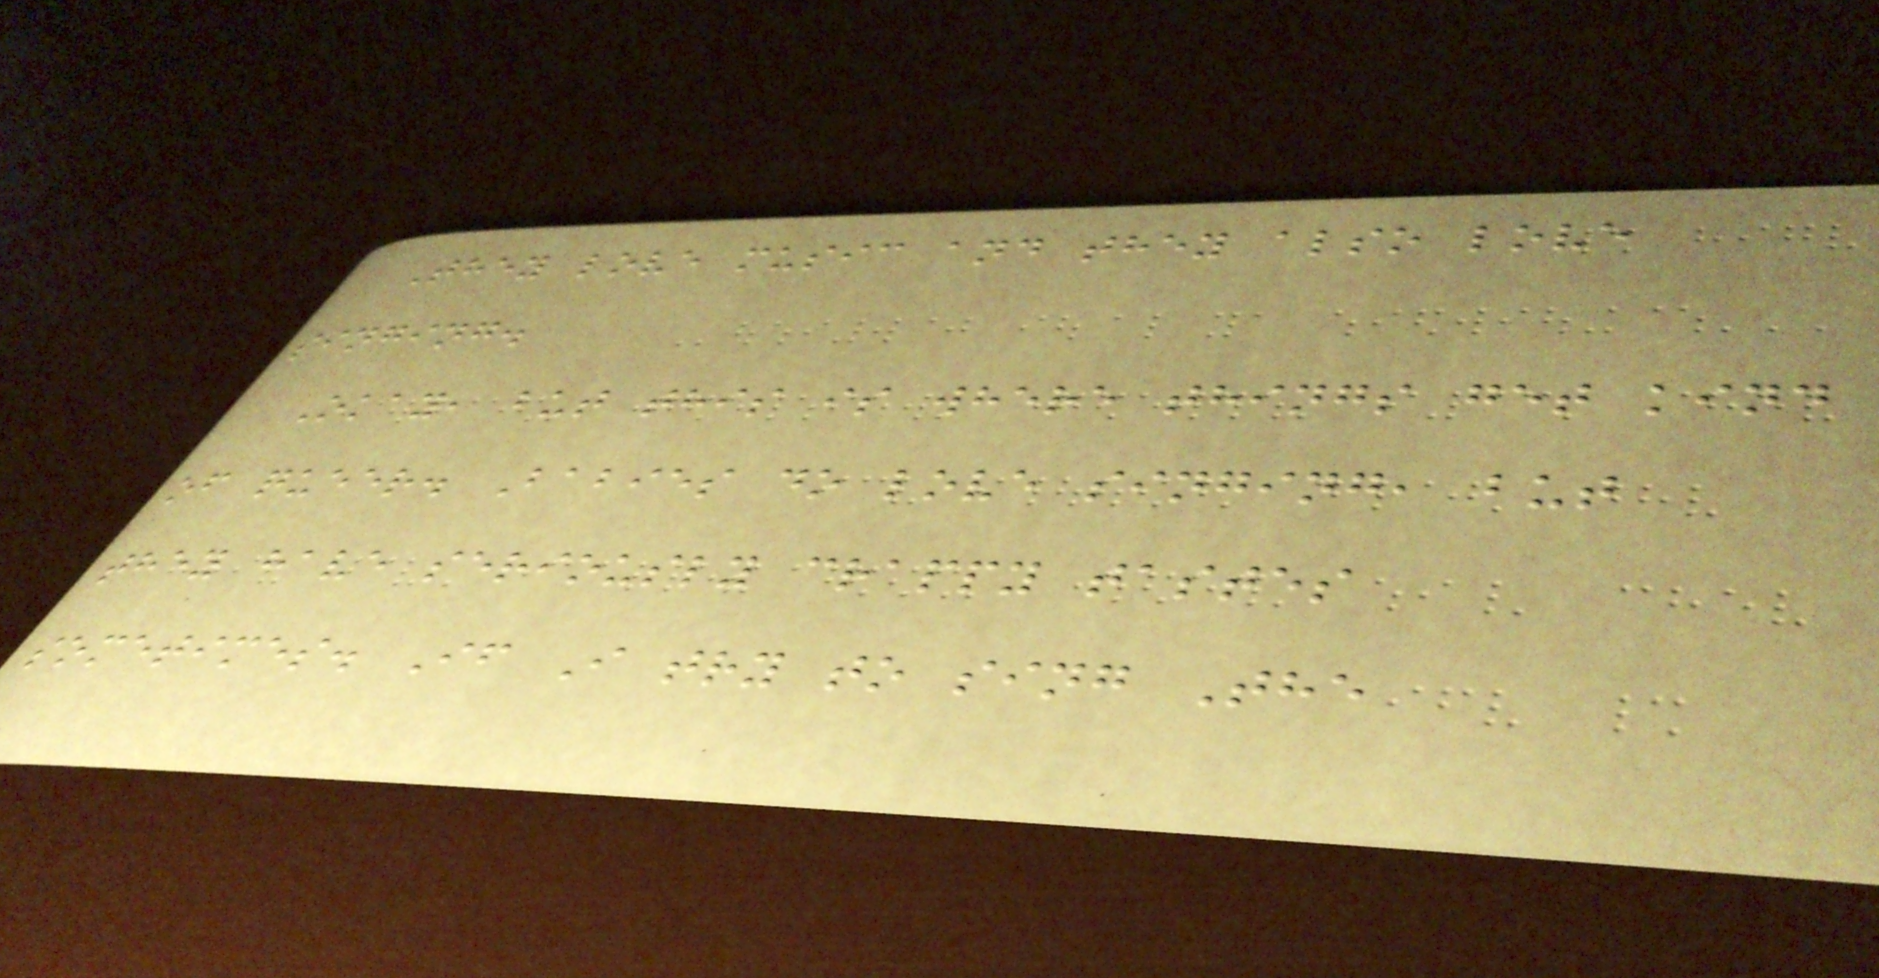They love music and they also love
singing.
Okay, but this is where things get kind
of queer. Babies do love singing, but
they have seriously crappy tastes
sometimes. If I try to sing The
